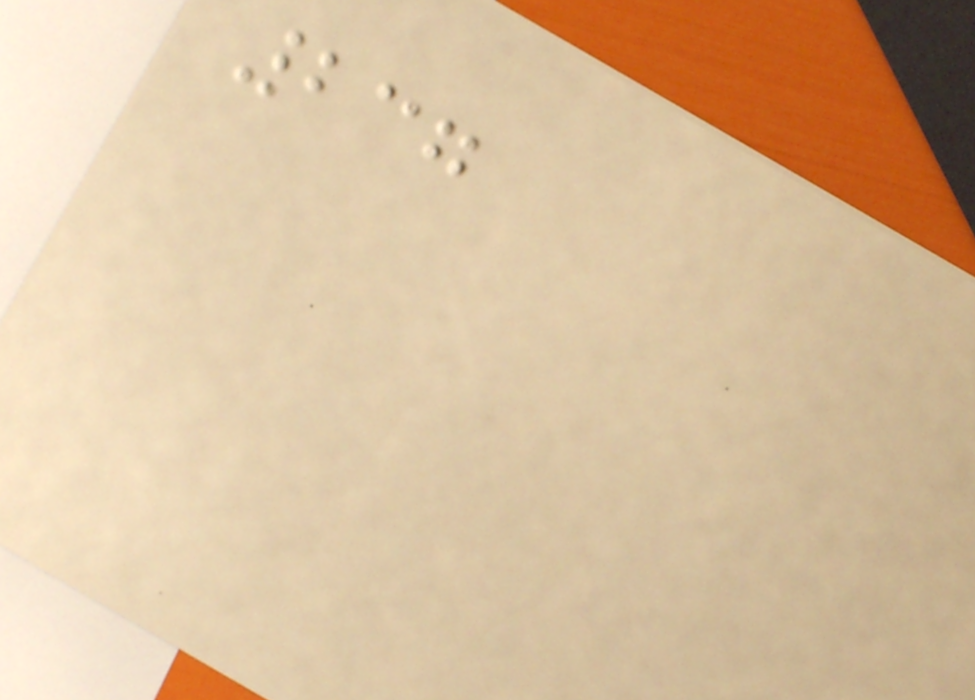237
